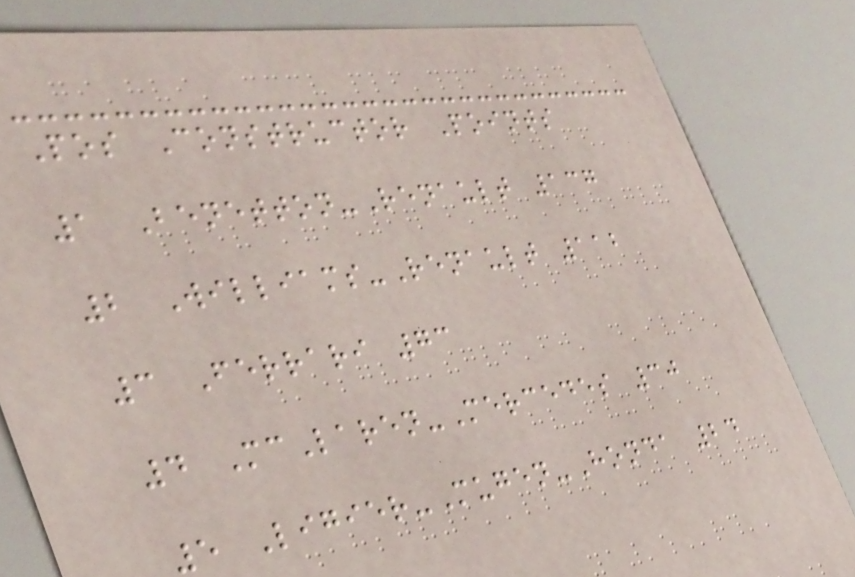Pos Constructor Points
1 Benetton-Renault 137
2 Williams-Renault 112
3 Ferrari 73
4 McLaren-Mercedes 30
5 Ligier-Mugen-Honda 24
